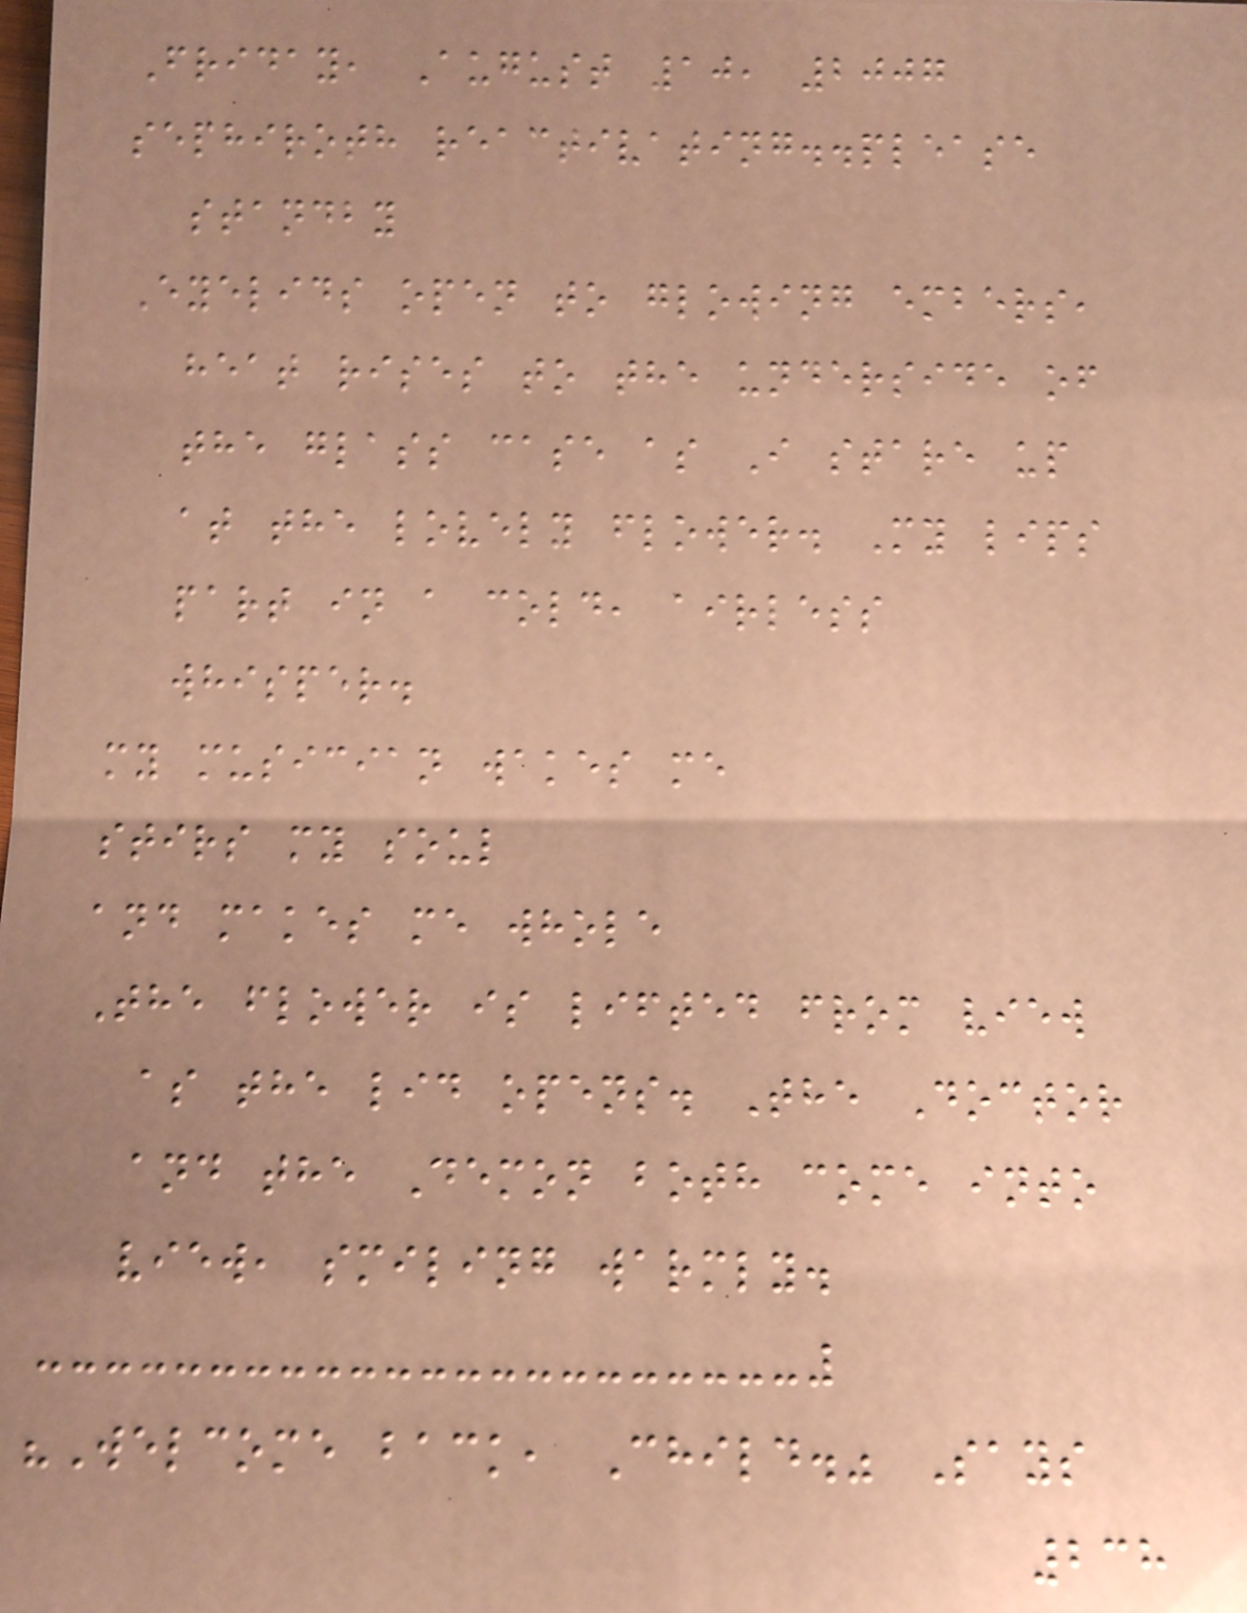Friday, August 10, 2007
sephiroth reactivating..please
standby
Eyelids open to glowing embers,
heat rises to the underside of
the glass case as I stare up
at the lovely flower. My lips
part in a cold, airless
whisper.
my musician wakes me
stirs my soul
and makes me whole
The flower is lifted from view
as the lid opens. The Doctor
and the Demon both come into
view, smiling warmly.
"Welcome back, Child." Says
238
